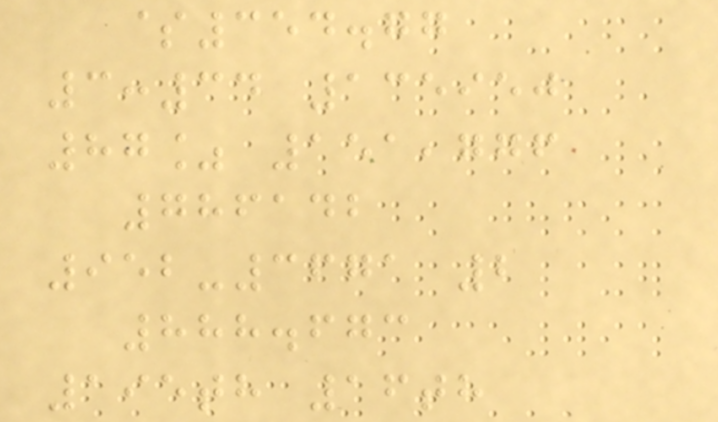$354.77
3:34 135950
87% 151,776
786142
952-3671 2
888.673
195th 16th
